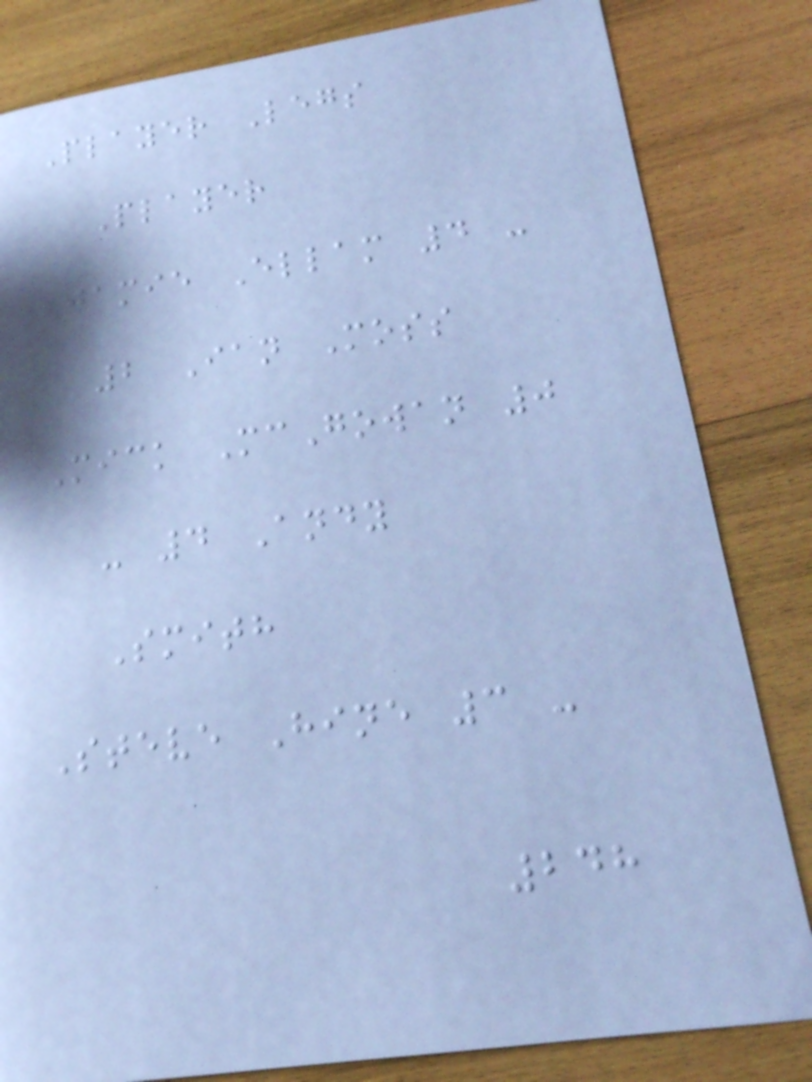Player Legs
Player
Jamie Ellam 4 -
2 Ian Moss
Mick McGowan 0
- 4 Andy
Smith
Steve Hine 3 -
248
